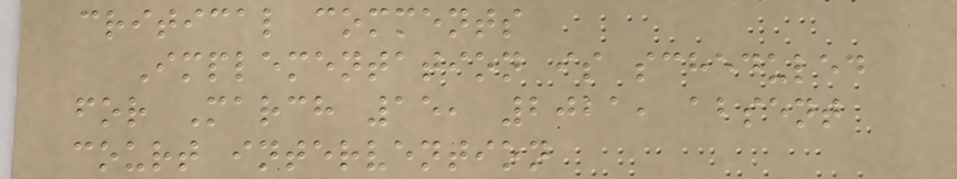critical comments
Implementation is scheduled
for March 15, 2021, absent
court intervention
